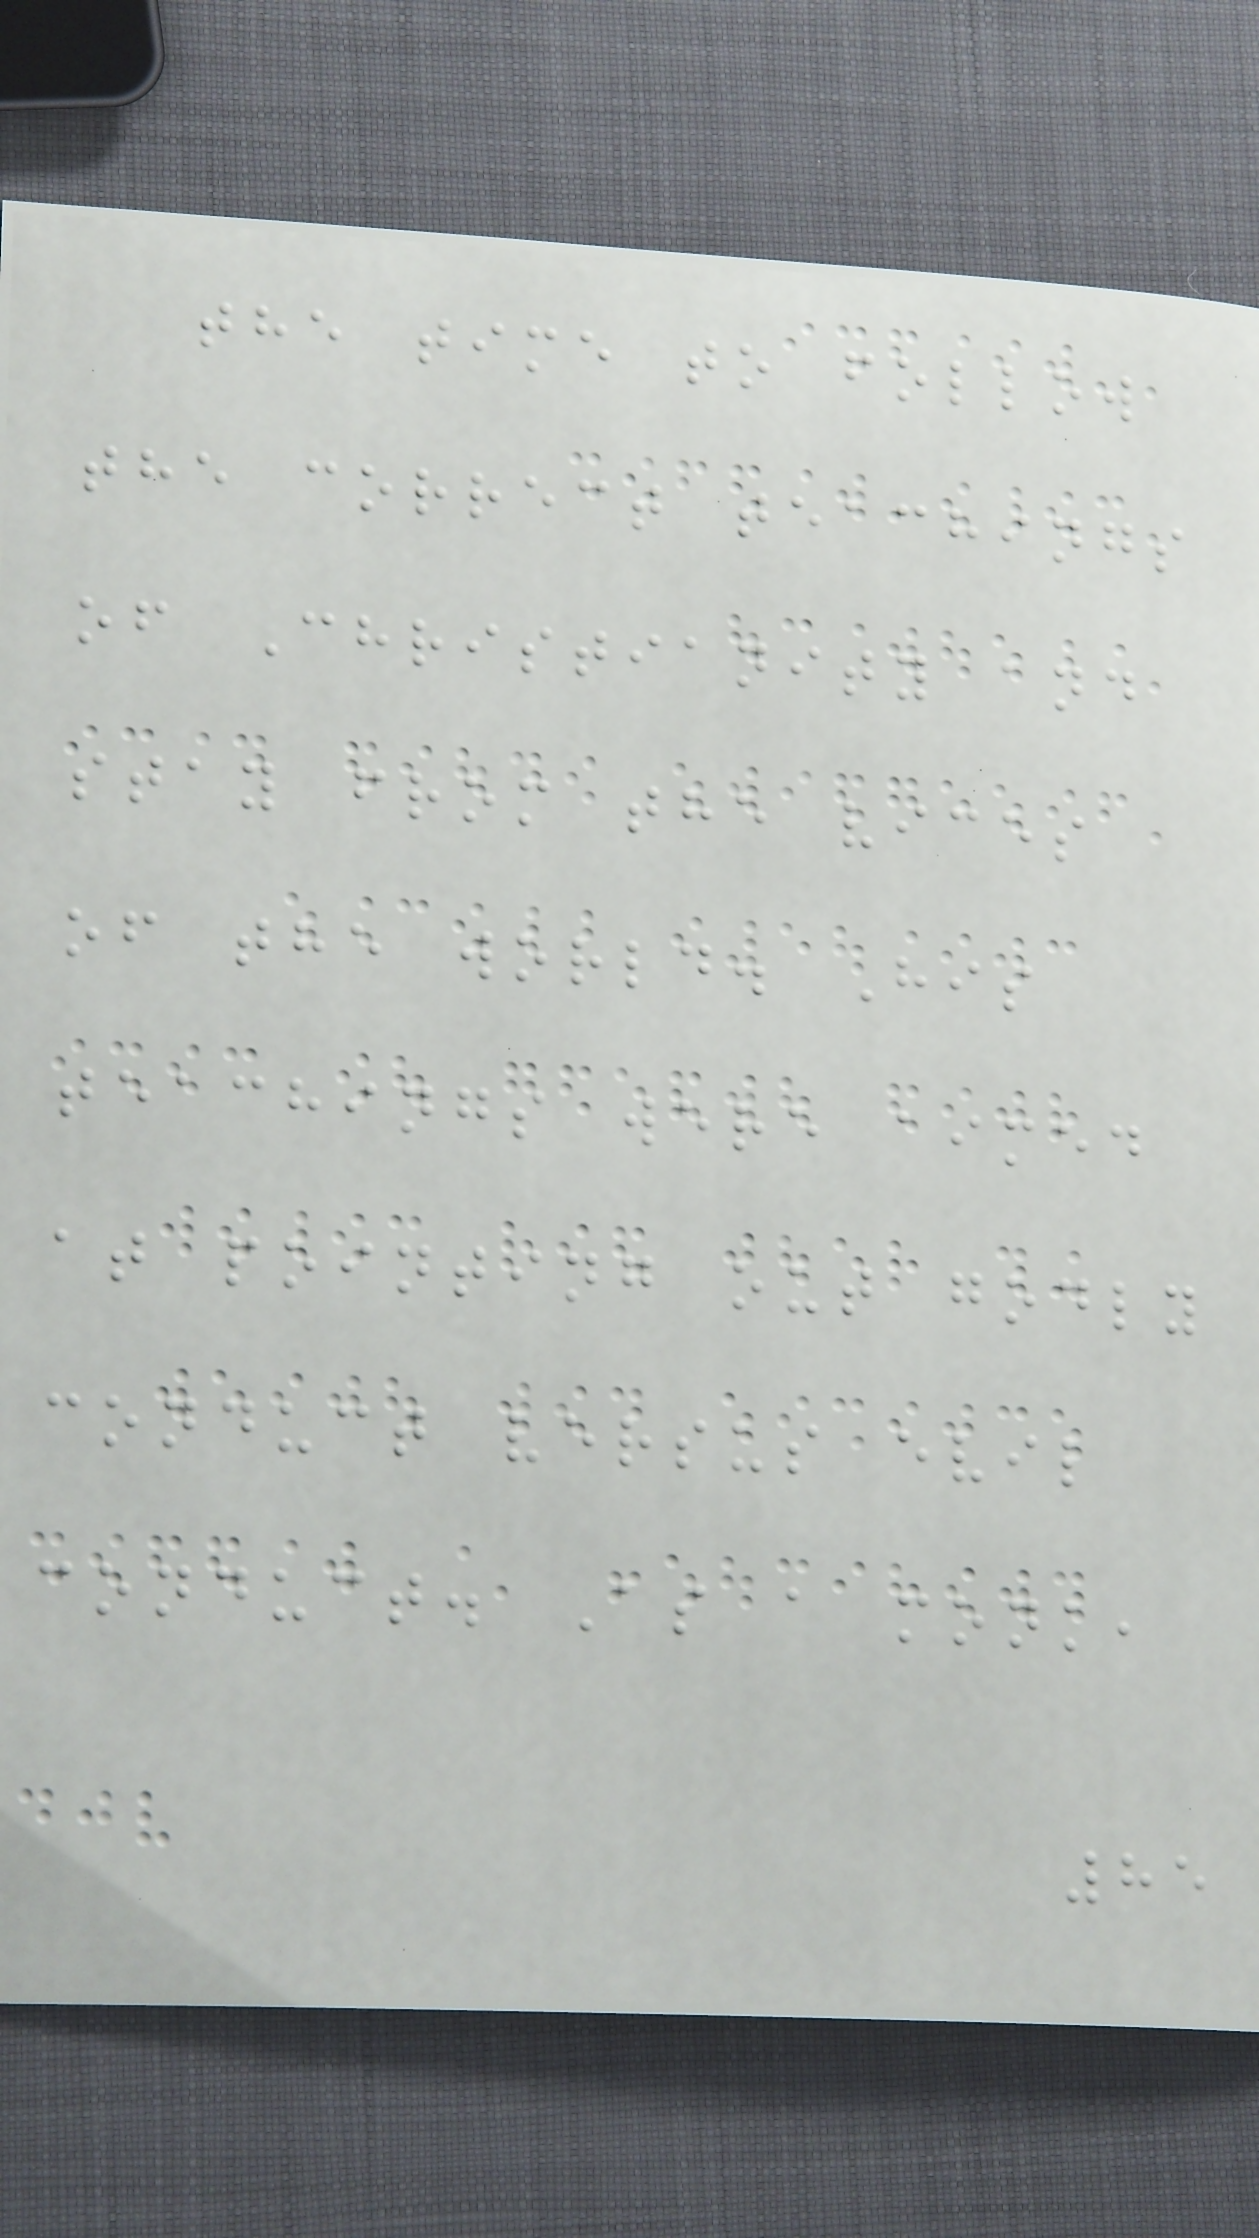the time to follow
the correct teachings
of Christianity and
stay from the vices
of the world. His
teachings were aimed
at pointing out godly
conduct versus evil
conduct. As a monk,
85
